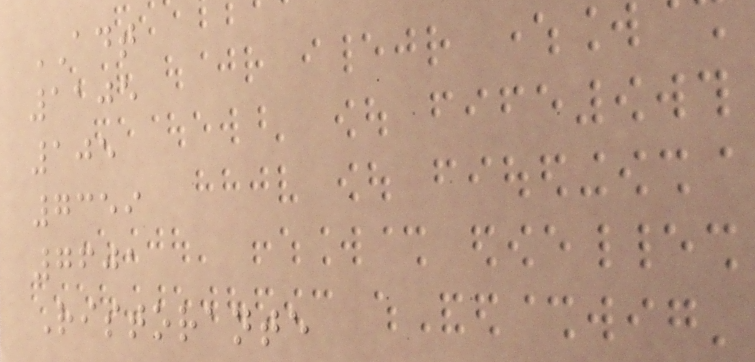ADT
1105
105
7359
7601
Ristorante
